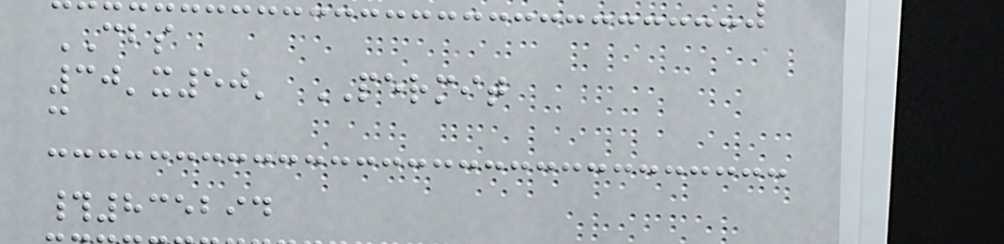CBS
30'x50' PERMIT
c
#835294
